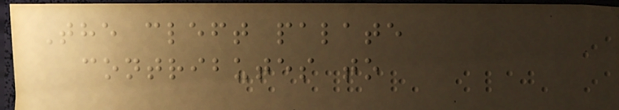The cleft palate
contributes to
